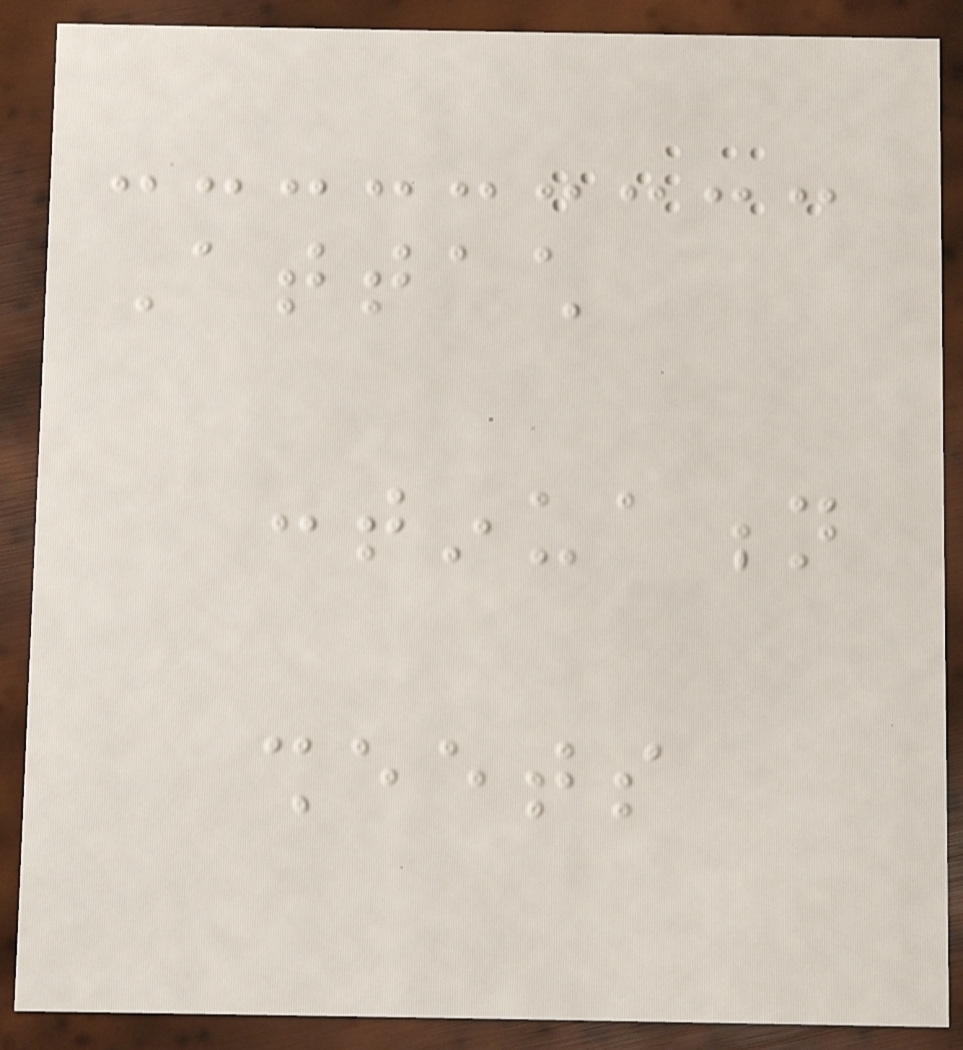Attach
continuation
sheets
